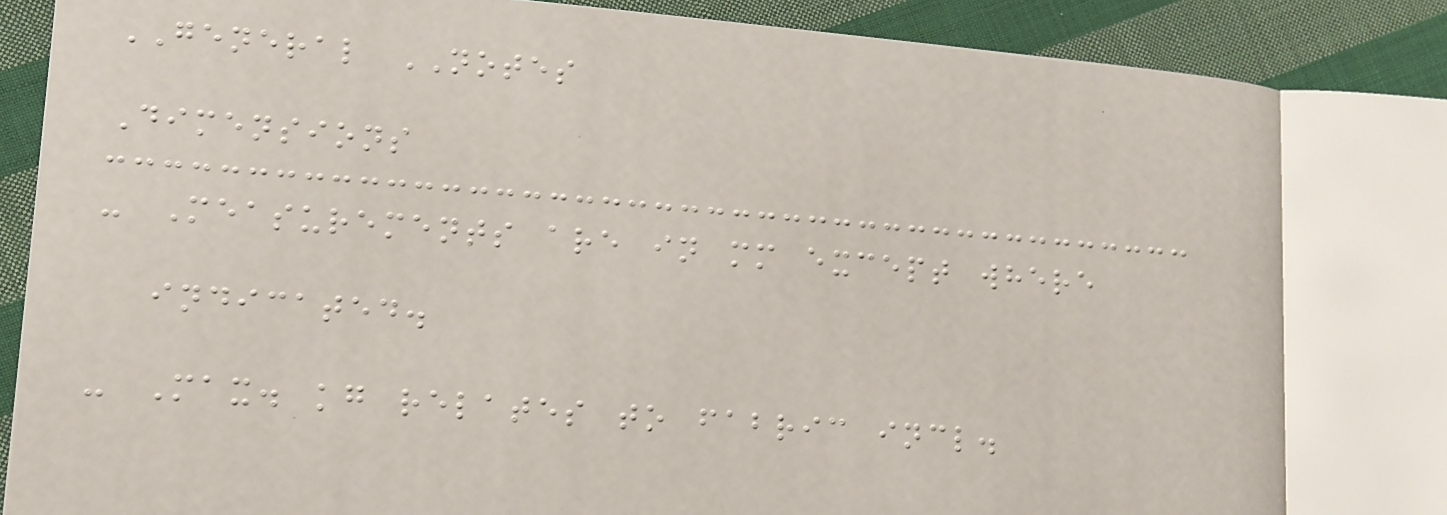GENERAL NOTES
Dimensions
- Measurements are in mm except where
indicated.
- Max. kg relates to fabric incl.
